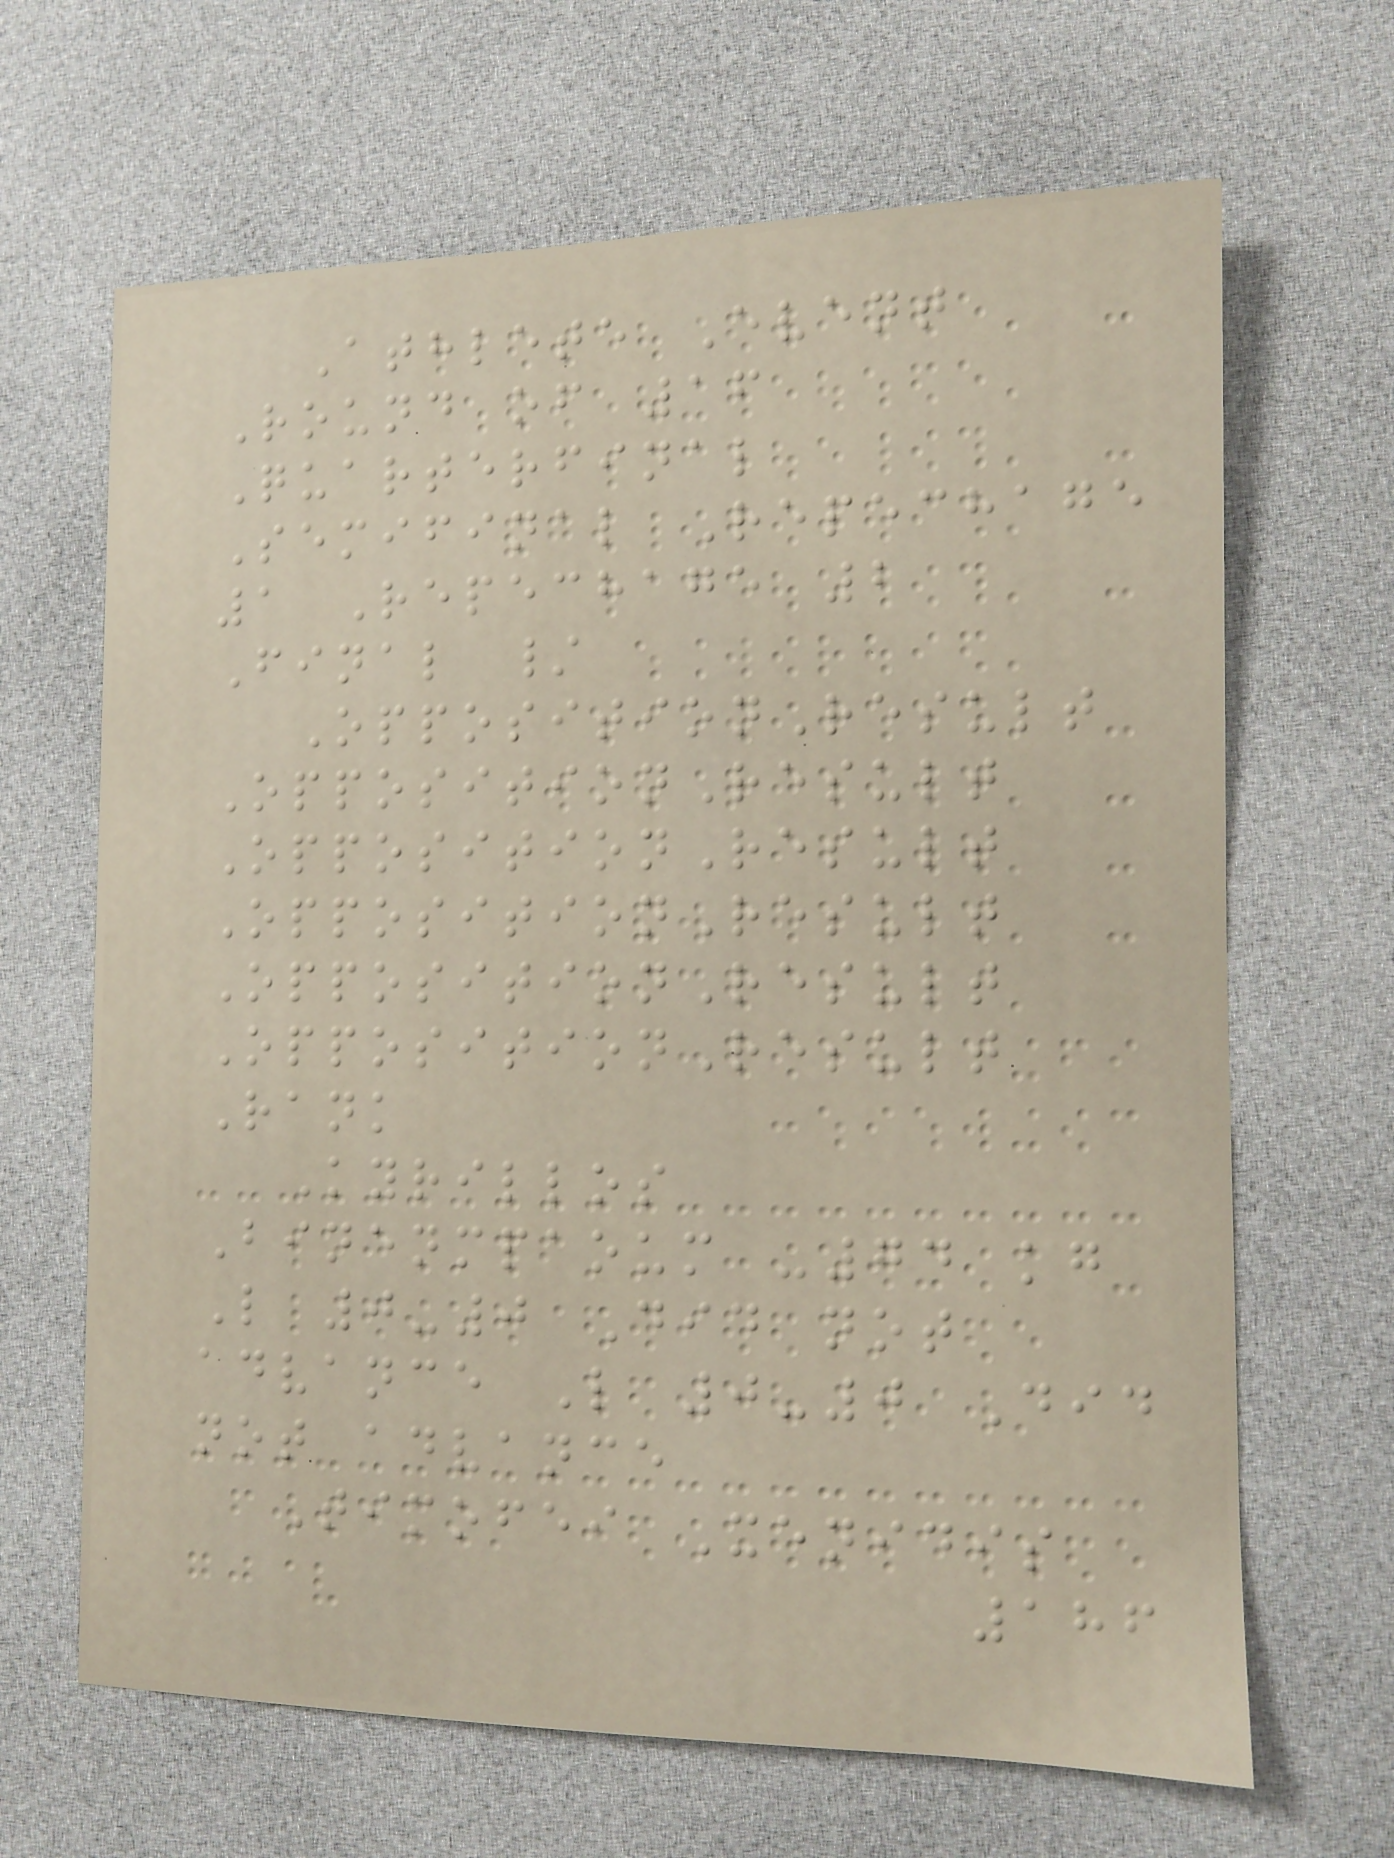Athlete Event
Round of 16
Quarterfinal
Semifinal Repechage
1 Repechage 2
Final /
OppositionResult
OppositionResult
OppositionResult
OppositionResult
OppositionResult
OppositionResult
Rank
Kyrillos
Binenmpaoum -74 kg
L 0-0 Did not
advance L 0-0 Did
not advance
Timofei Xenidis
186
